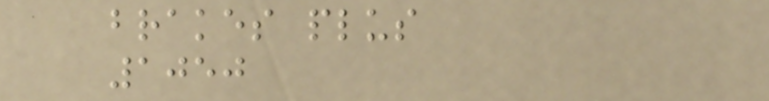brakes plus
1050
